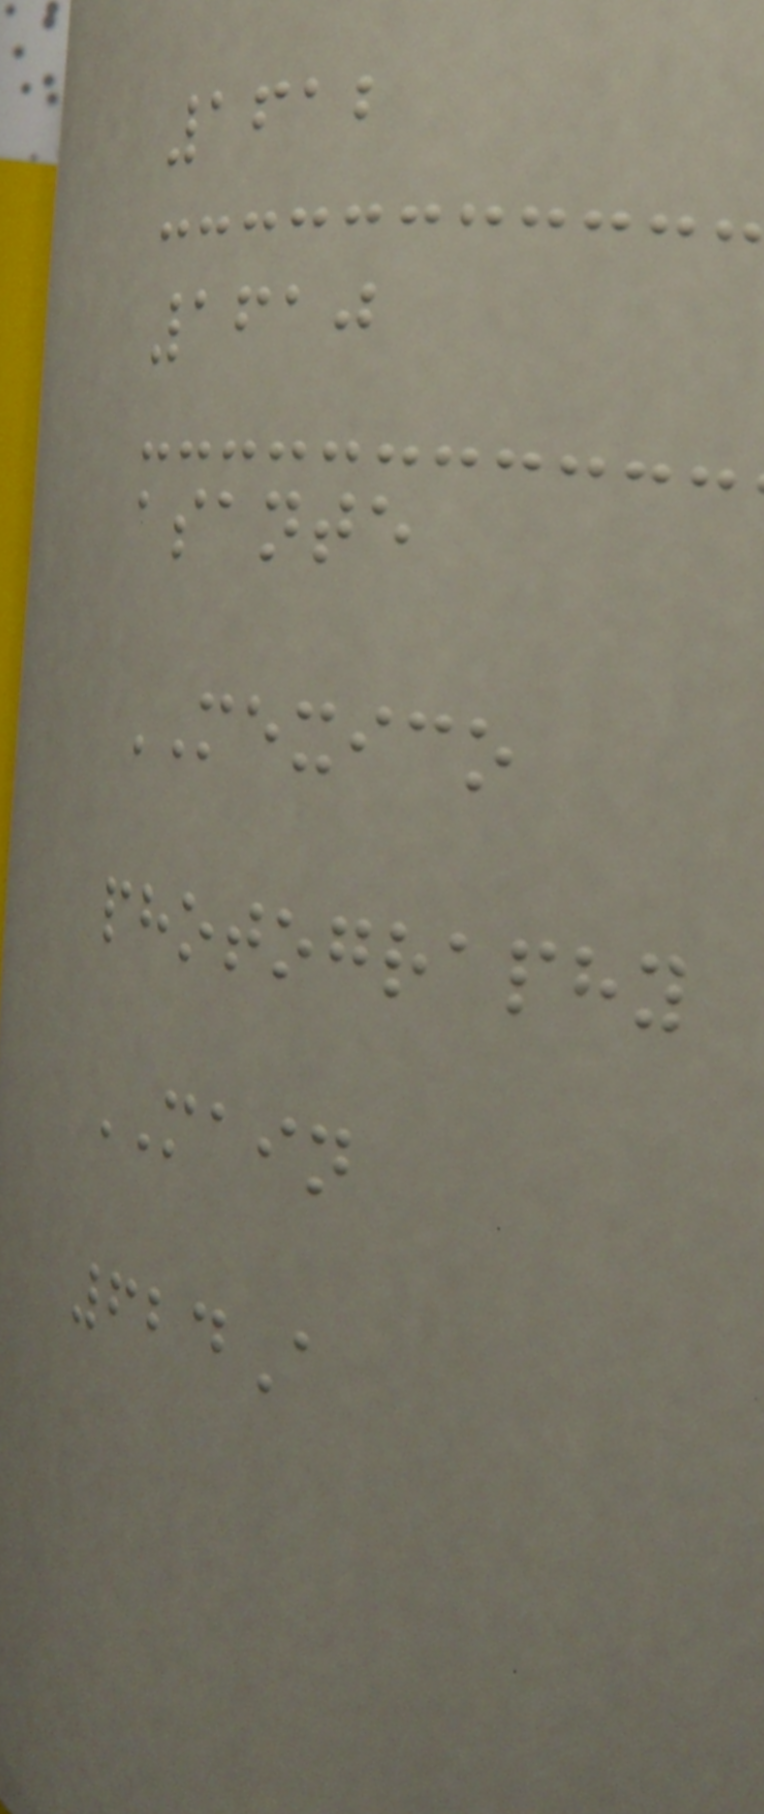1612
1610
asante
MEXICO
photography
MAIN
624A
